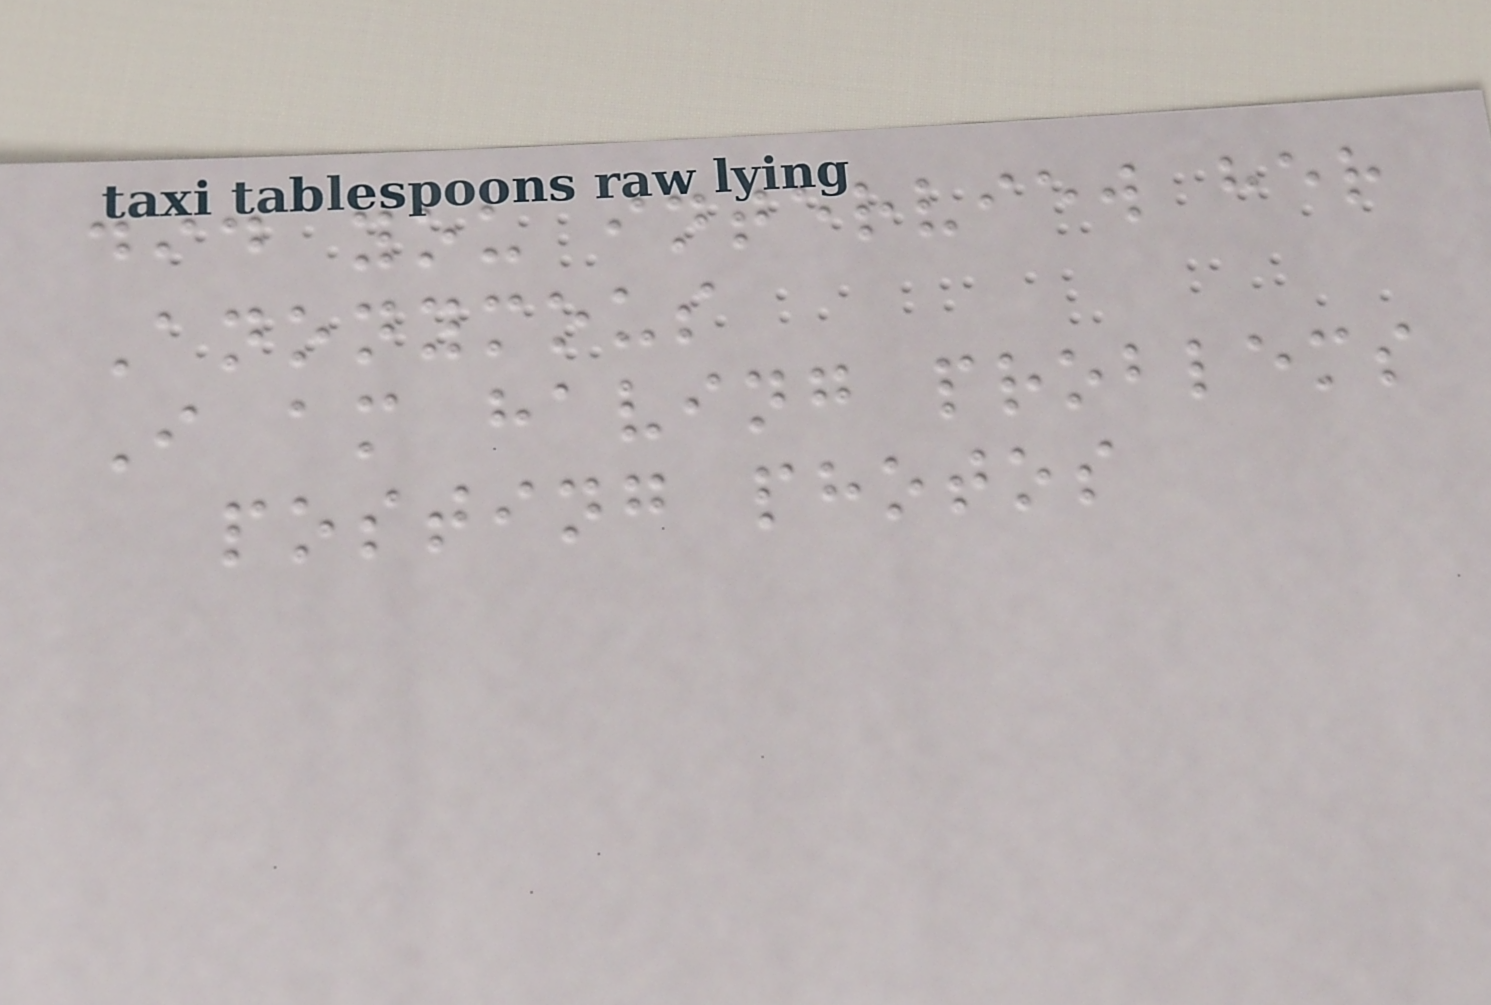did you interview her
Anonymous
I am having problems
posting photos
